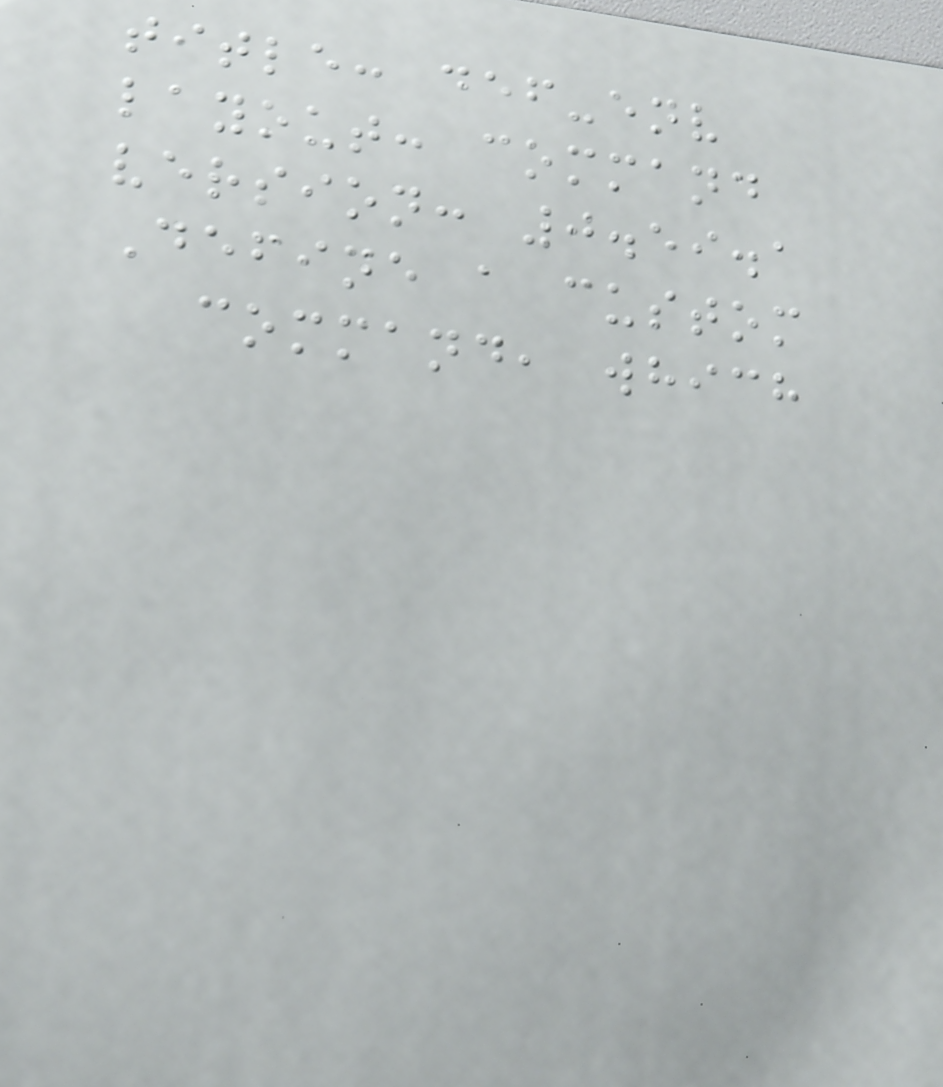title: def-env
layout: command
version: 0.59.1
Define a custom
command, which
